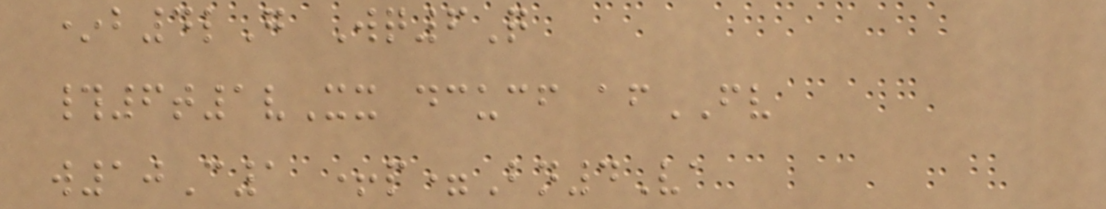*b4lG Wq6Q
#6t1vXx dcucf afFV
w10C1 +p=Bn4Va
